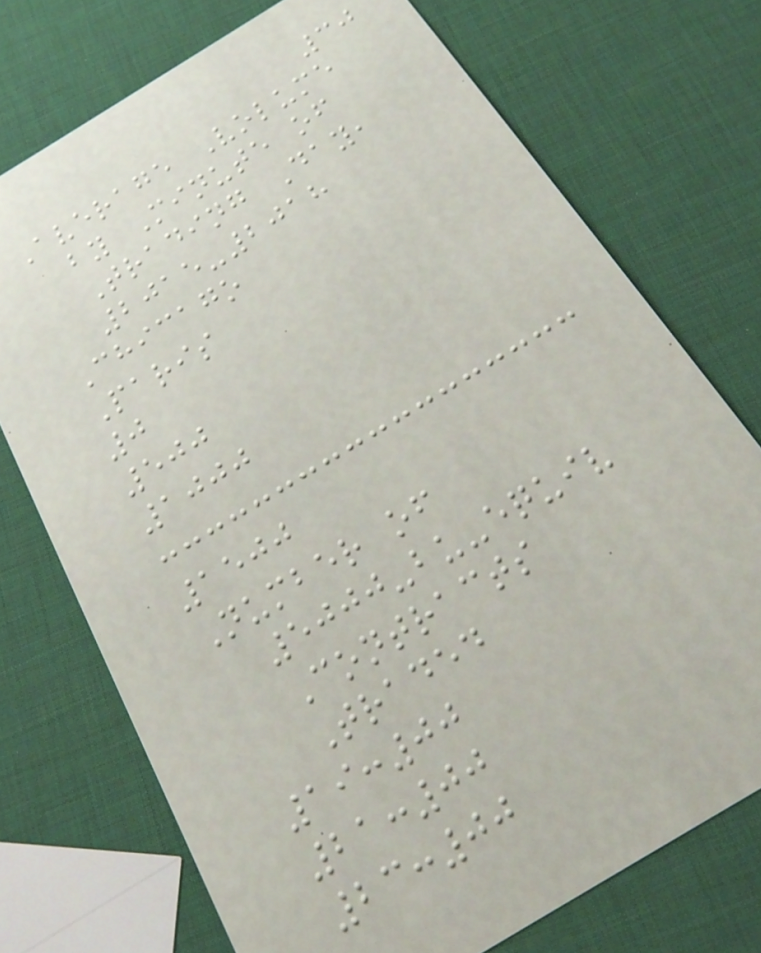30
Average Volume
by Minute of
Trading Day,
2015-2018
Chicago
Paris
0
500
1000
1500
Number of
5000-bu-equiv
Contracts
Traded
19:00
21:00
23:00
